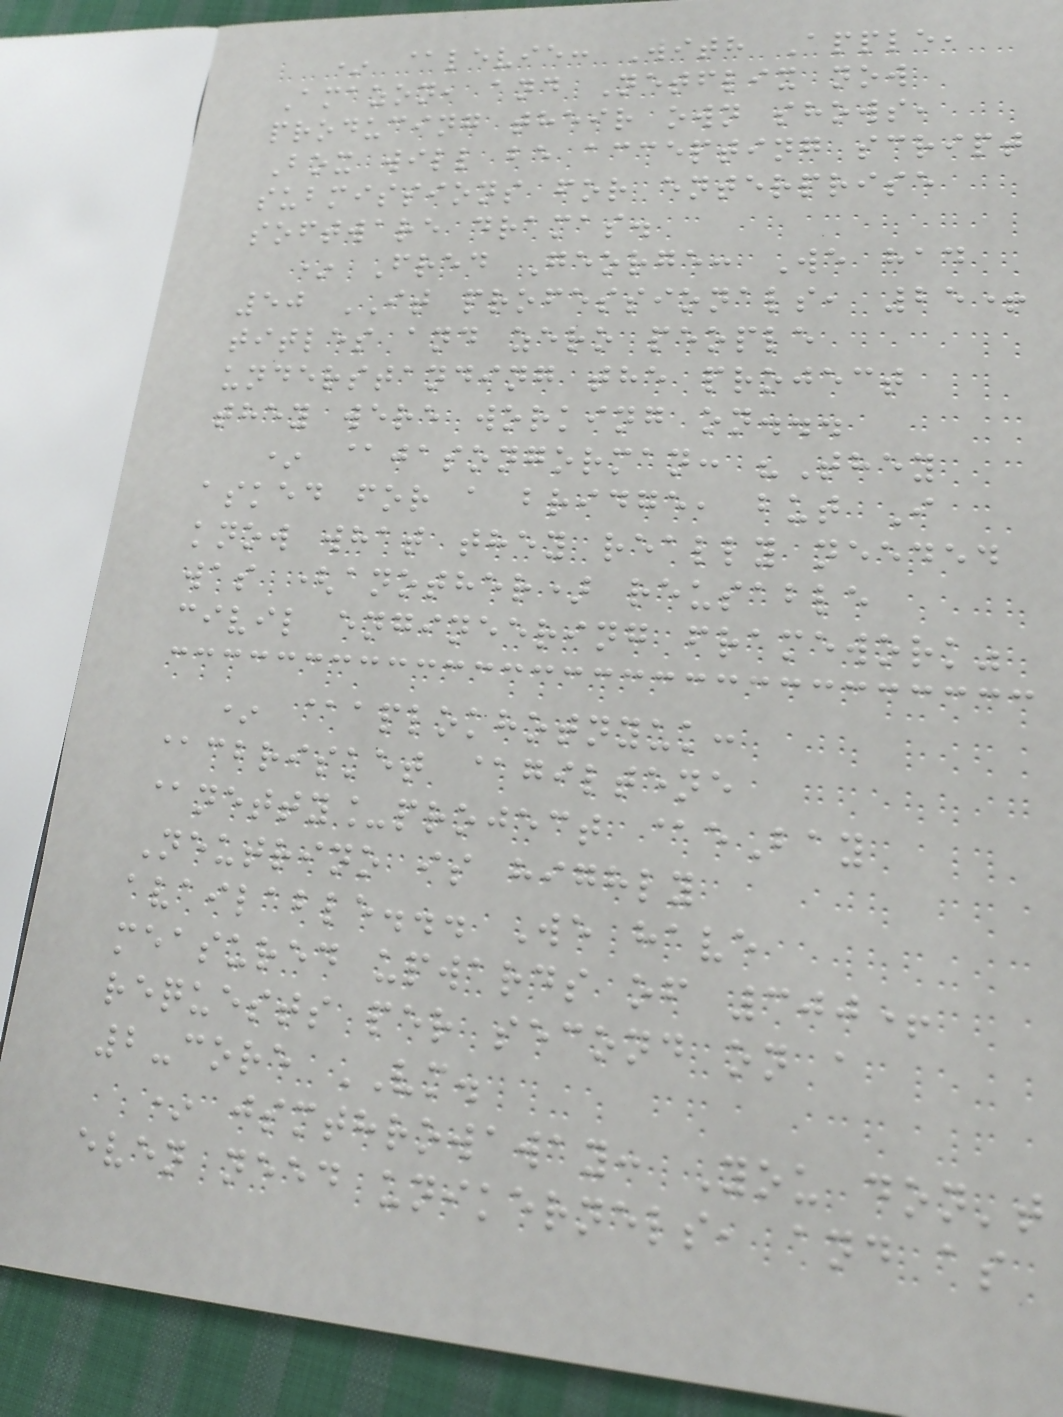* @levie: With Apple,
Amazon, and Netflix now
producing their own shows,
Box will be accepting script
submissions for enterprise
software dramas.
* Fred George: We had
50 IT professionals, 25+
titles and zero people
understanding the project
they were working on...
* @jasongorman: "They
asked for a bridge, but I
know what they really needed
was (another) reusable
civil engineering framework"
* @aplokhotnyuk:
@cbrisket @giltene
@netty_project @eBay
Neutrino is highly
available... We have
measured upwards of 300+
requests per second on a
2-core VM.
* jsmthrowaway: You don't
even need unikernels, and as
